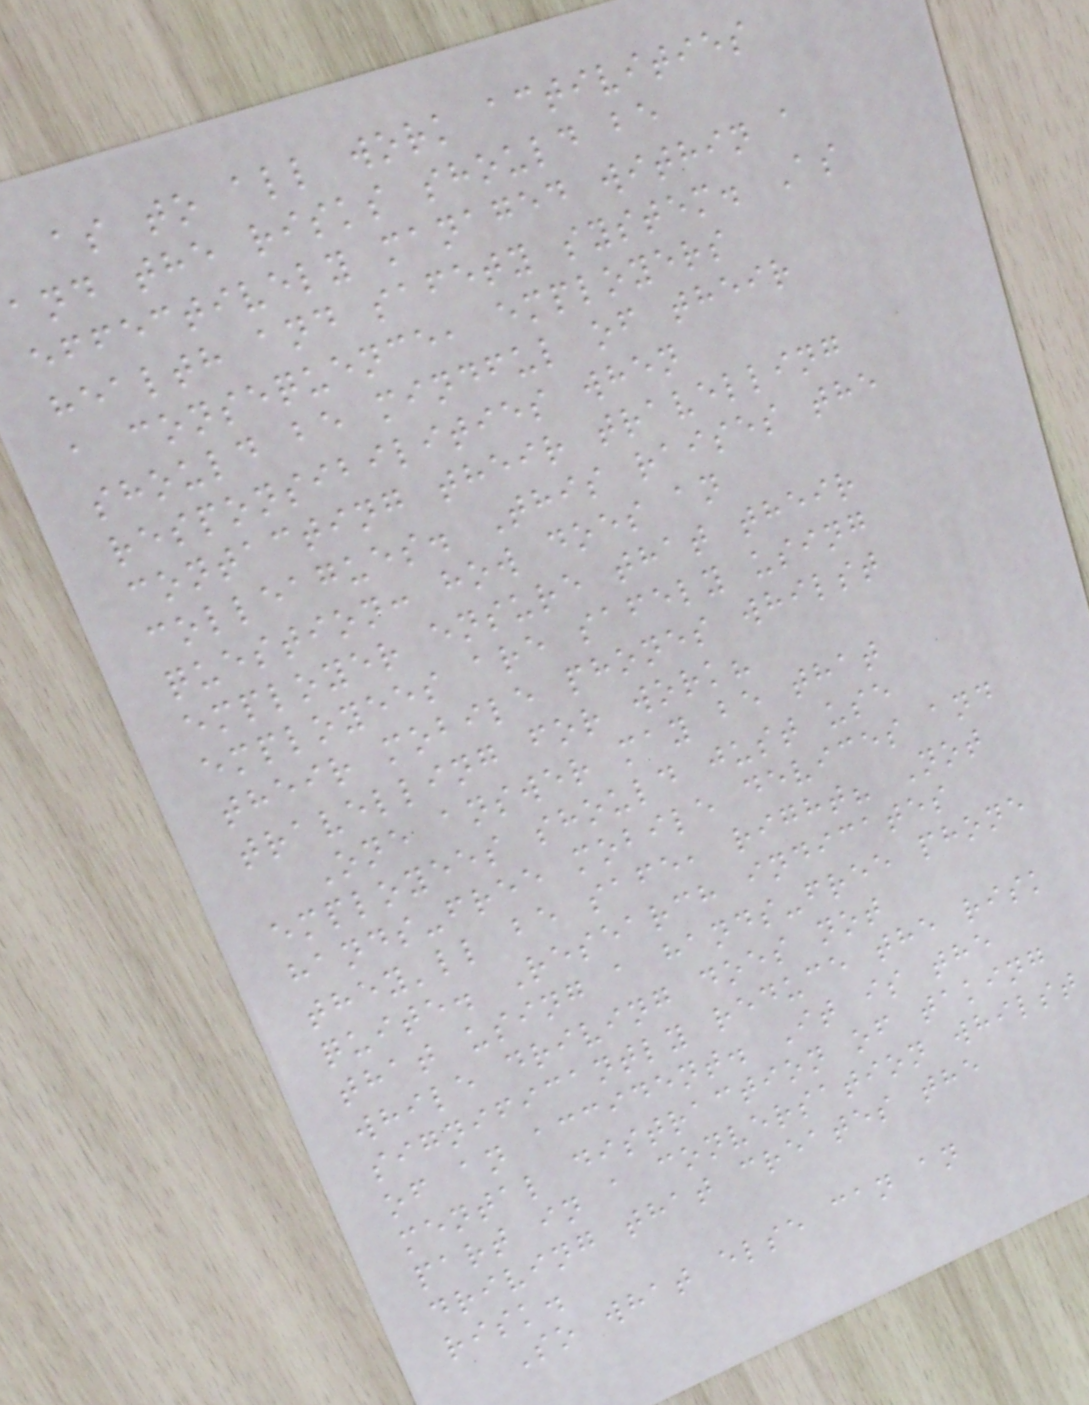as to all work activities
and the risks should be
effectively managed within a
health and safety system. As
a consequence, employers
should be mindful of their
responsibilities when
contacting their travelling
colleagues. This raises the
question: how does an
employer ensure that their
employees are safely using
their mobile phones whilst
travelling for work?
One answer may be that
employees should just use
hands-free mobile devices and
they'll be safe, right? Not
quite. Research indicates
that using a hands-free phone
while driving does not
significantly reduce the risk
of an accident. It is the
mental distraction of taking
part in a conversation whilst
driving that creates the
risk.
So what else can an
